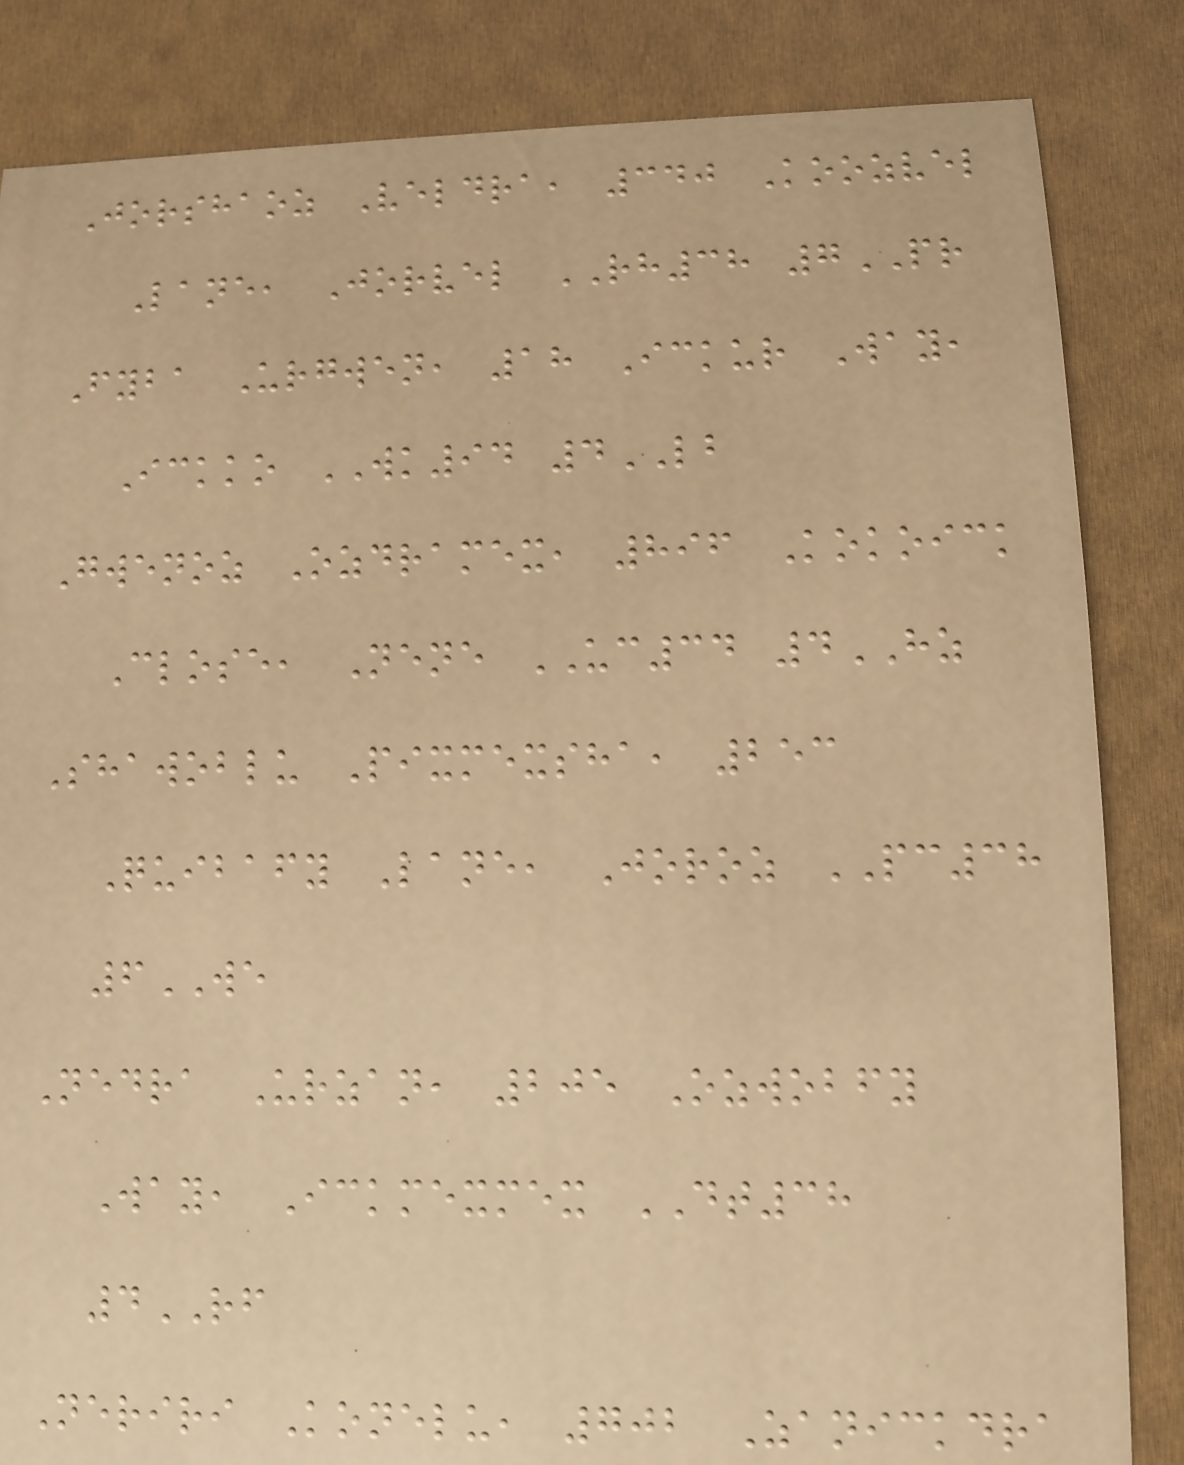Jorshaoz Veldra, 340 Koozvel
Lane, Jorvel RH38 7PR
Fyba Urgwen, 18 Ickur Way,
Ickko WK94 4LB
Gwenoz Ozdramex, 896 Kokoick
Close, Nene UC34 4HZ
Shawoblu Pixmexsha, 253
Quibafy Lane, Joroz PC38
6WE
Nedra Urzan, 205 Ozwobfy
Way, Ickmexmex DT38
4RF
Neriri Konelu, 702 Zanickdra
